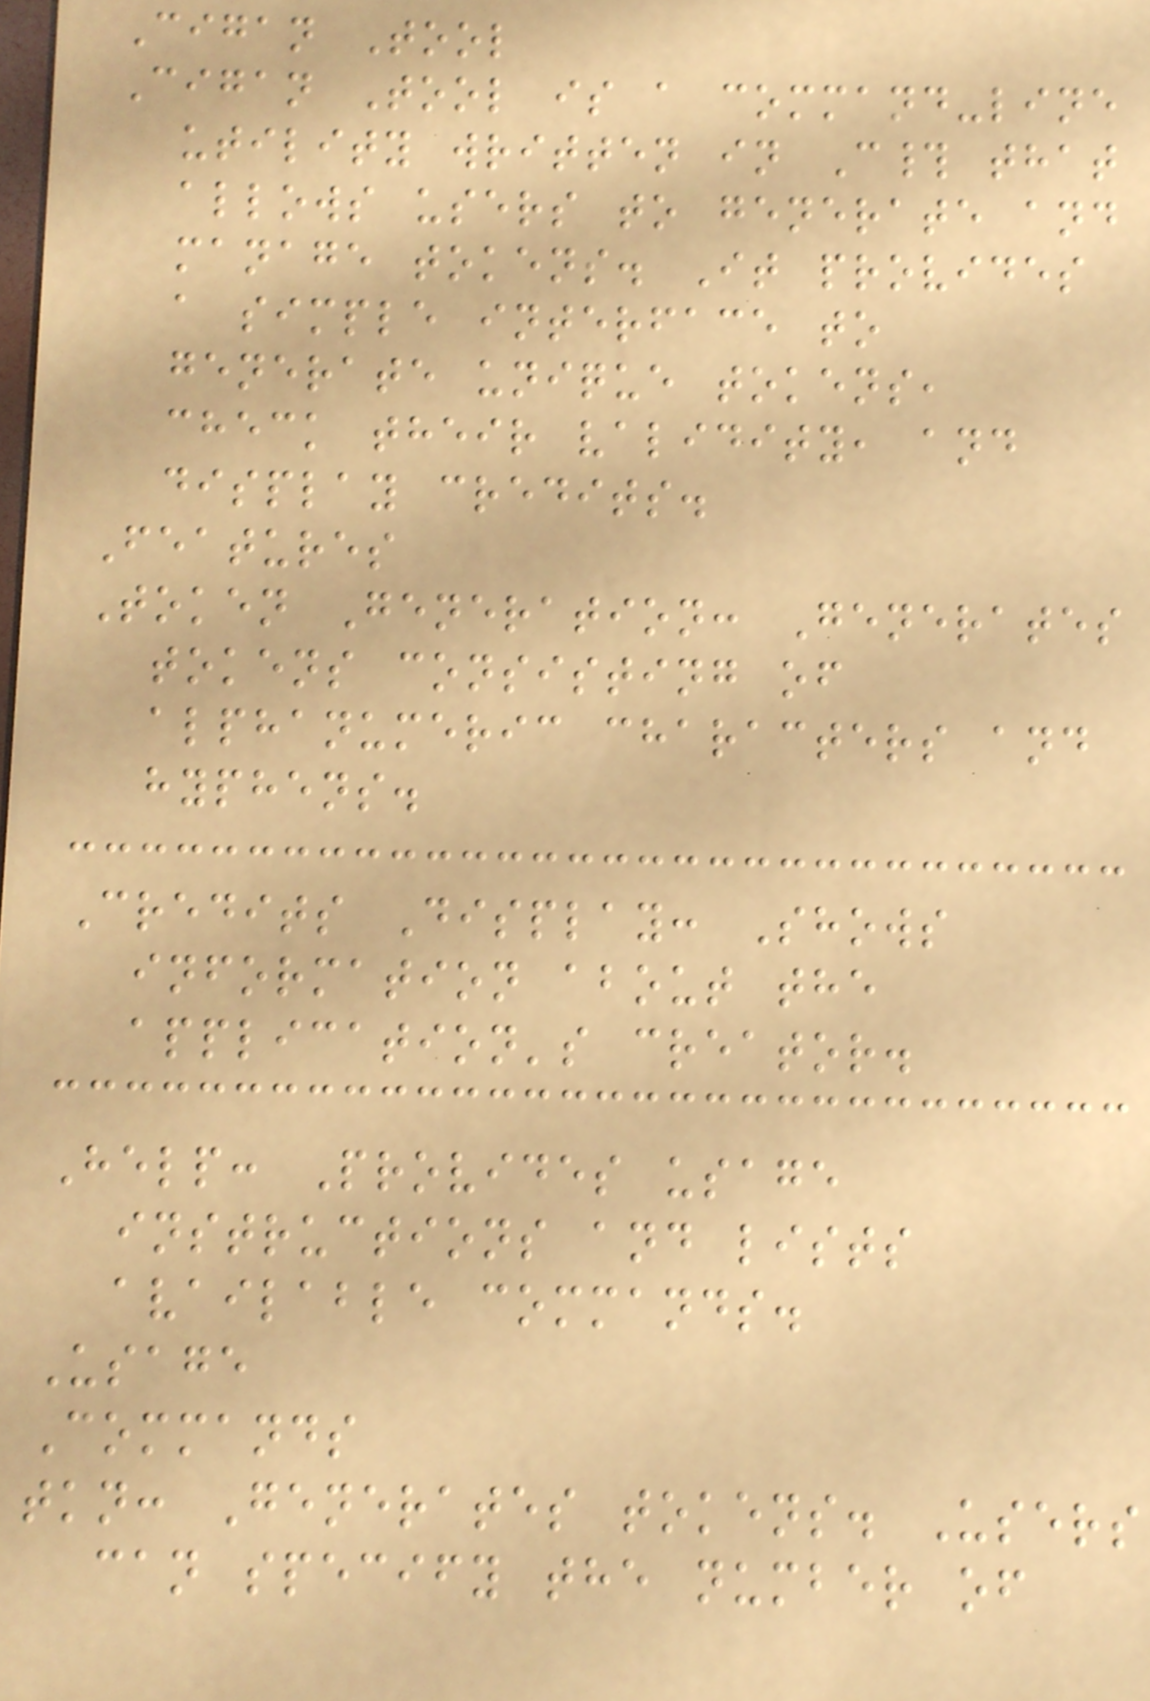Cigan Tool
Cigan Tool is a command-line
utility written in C# that
allows users to generate and
manage tokens. It provides
a simple interface to
generate unique tokens,
check their validity, and
display credits.
Features
Token Generation: Generates
tokens consisting of
alphanumeric characters and
hyphens.
Credits Display: Shows
information about the
application's creator.
Help: Provides usage
instructions and lists
available commands.
Usage
Commands
tkn: Generates tokens. Users
can specify the number of
